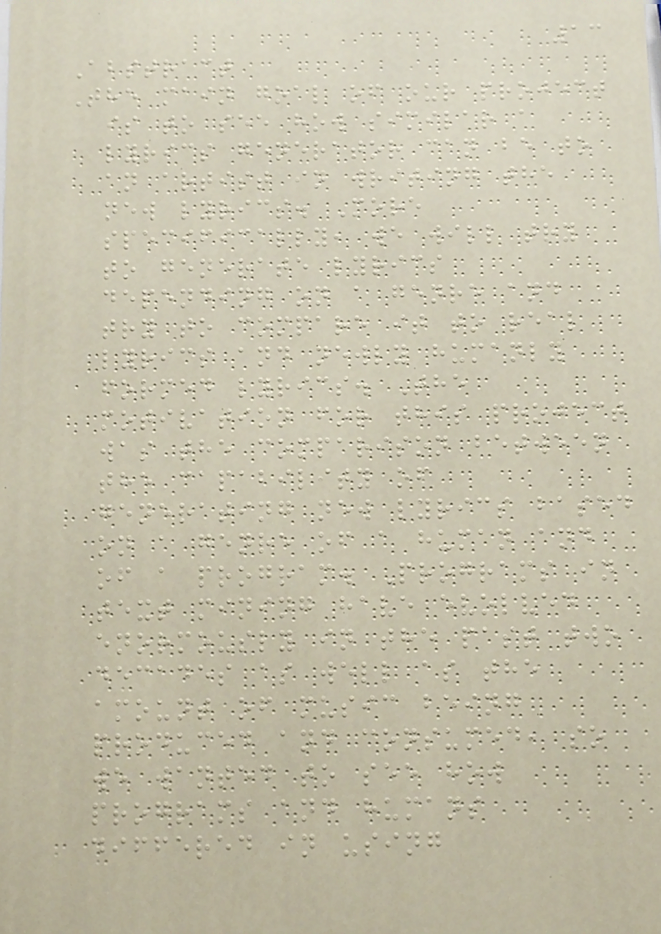13
Abstract
The main goal of our project
is to see how similar a
lyrics generator can be to
an artist in writing the
new lyrics. More
specifically, we will try
to generate lyrics
depending on a genre and
try to compare it to real
lyrics and newly humanly
formed lyrics. The
motivation for this project
was the comparison between
the capability of
generating new lyrics based
on a genre of a human and
of a program. Programs in
text mining have evolved
enormously in the past two
decades as well as the
amount of music being
produced and consumed, so
we wanted to see how
programs and humans
differed in using
